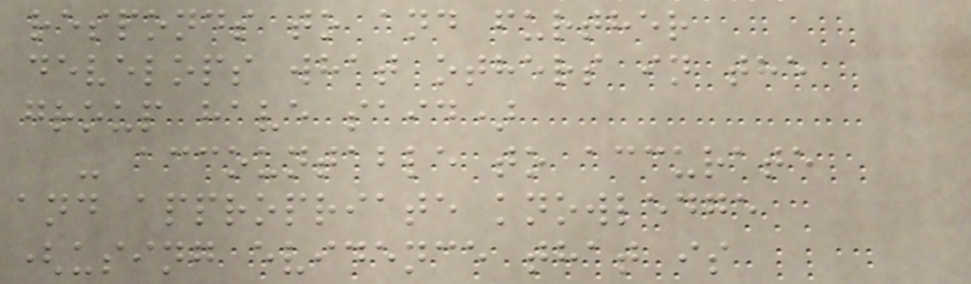responds to and further
develops what others in the
group have said)
- accountable to accurate
and appropriate knowledge
(using evidence that is
